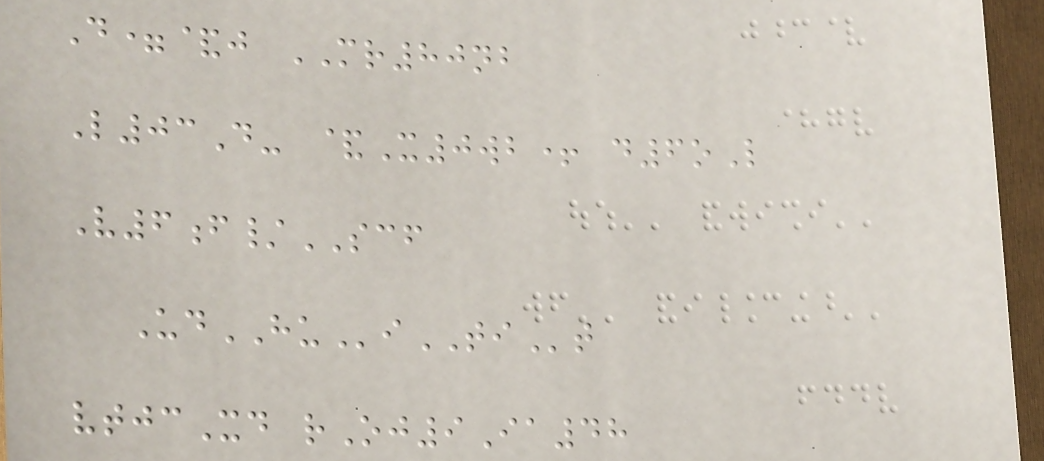D=&j MR80nb
L03D- &X0wb+ d6oL
V6f/SCF
UdHUiTIt
vtjcXd rOj9Ia48
